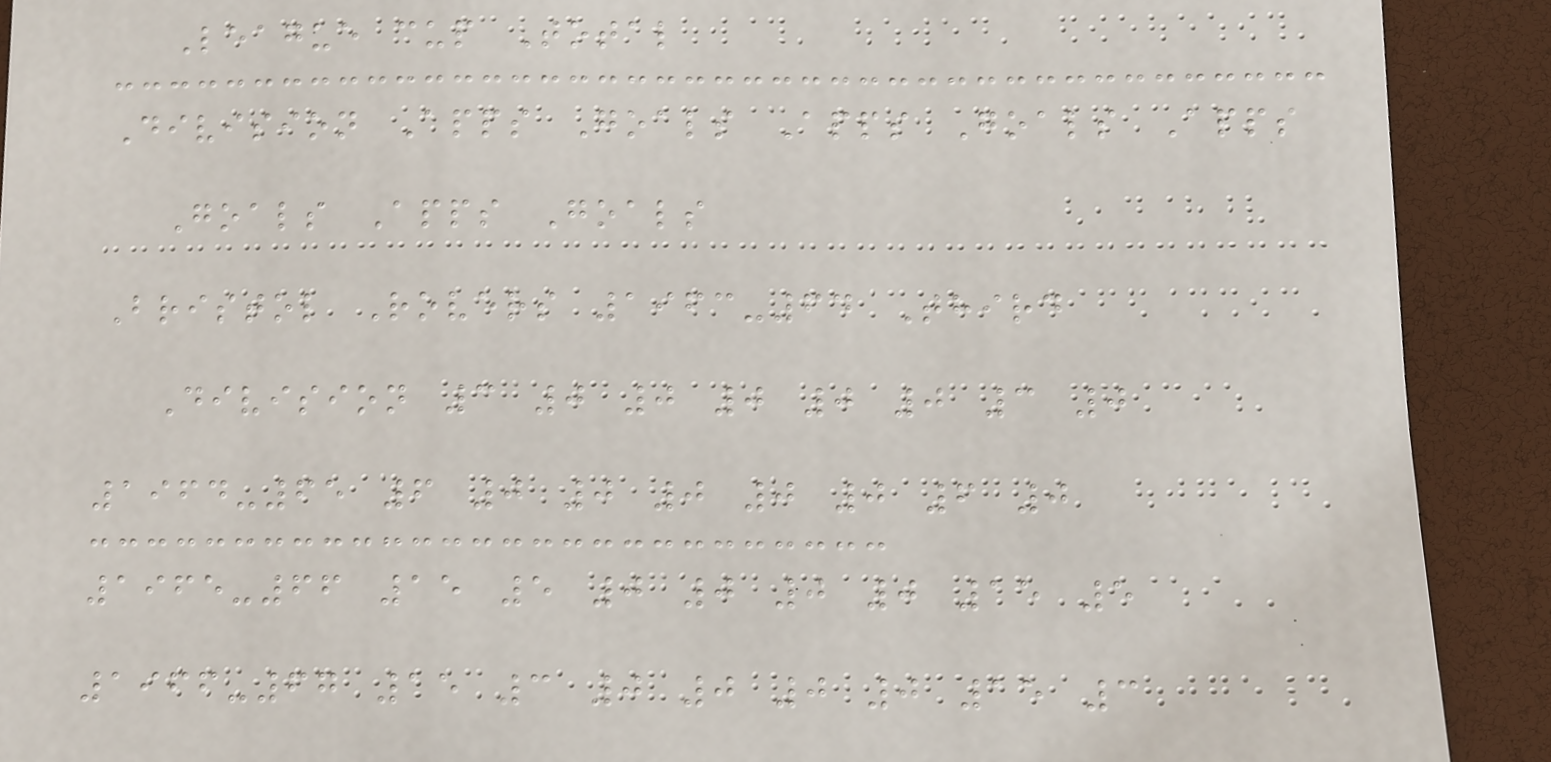League cup Total
Division Apps Goals Apps Goals Apps
Goals Apps Goals
Bristol Rovers 1963-64 Third
Division 3 0 0 0 0 0 3 0
1964-65 6 0 0 0 0 0 6 0
1965-66 15 5 0 0 0 0 15 5
1966-67 15 3 0 0 0 0 15 3
